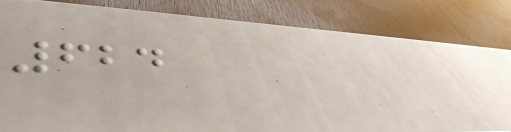624
